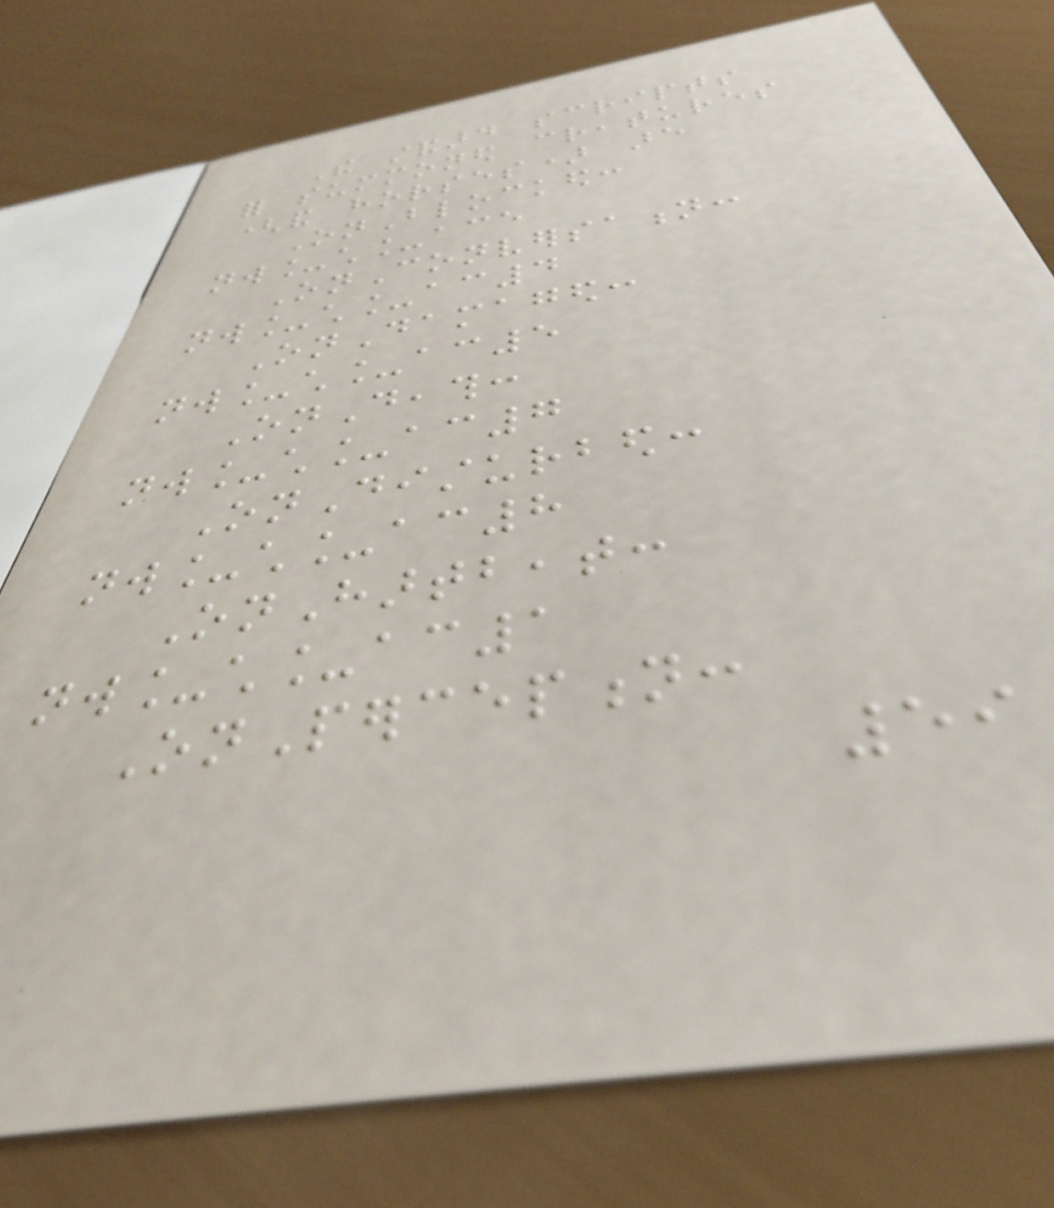The standard scripts
for summoned creatures
(and horses) are
OnBlocked:
nw_ch_ace
OnConversation:
nw_ch_ac4
OnDamaged:
nw_ch_ac5
OnDeath:
nw_ch_ac7
OnDisturbed:
nw_ch_ac8
OnHartbeat:
nw_ch_ac1
OnPerception:
59
